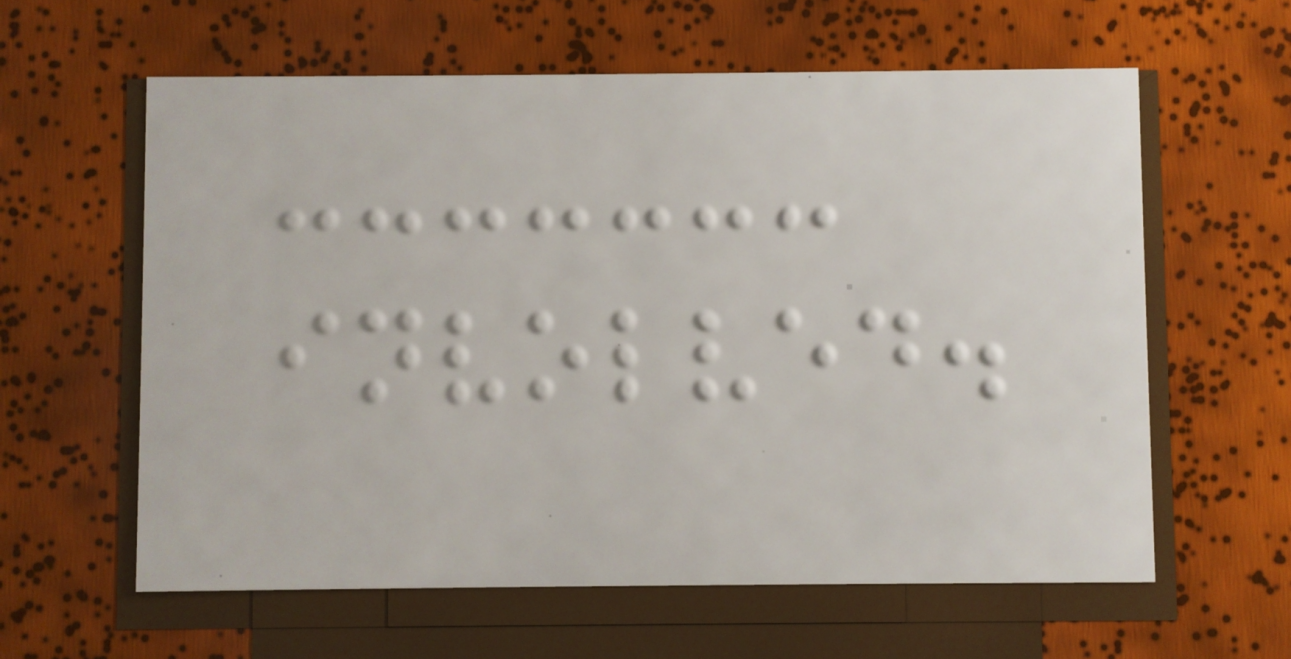involved.
